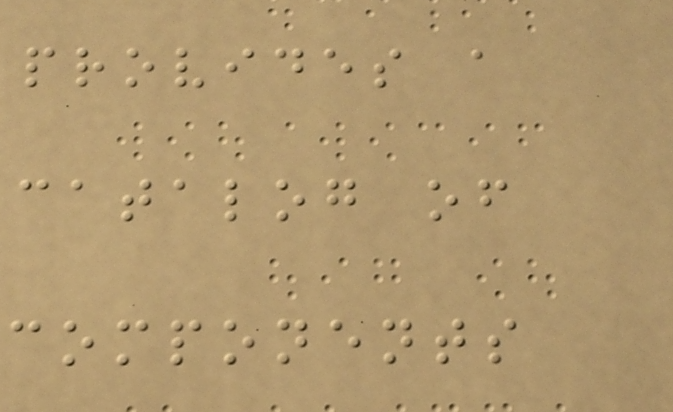provides a
catalog of
components
